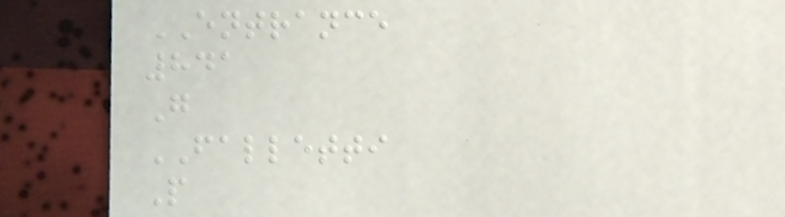ENTRANCE
841
G
FALLETTI
P
